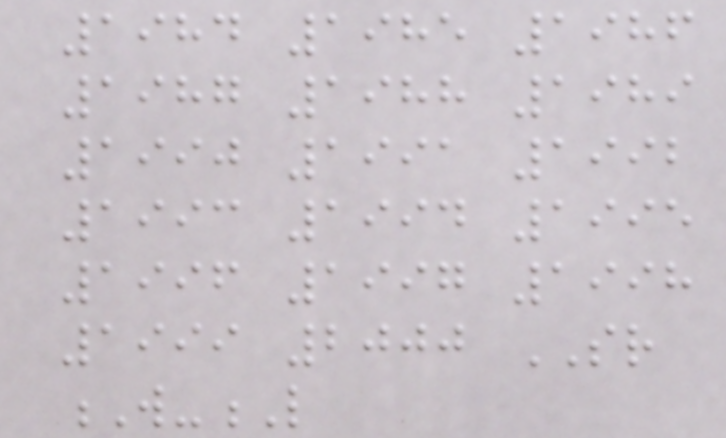1984 1985 1986
1987 1988 1989
1990 1991 1992
1993 1994 1995
1996 1997 1998
1999 2000 SR
W-L
